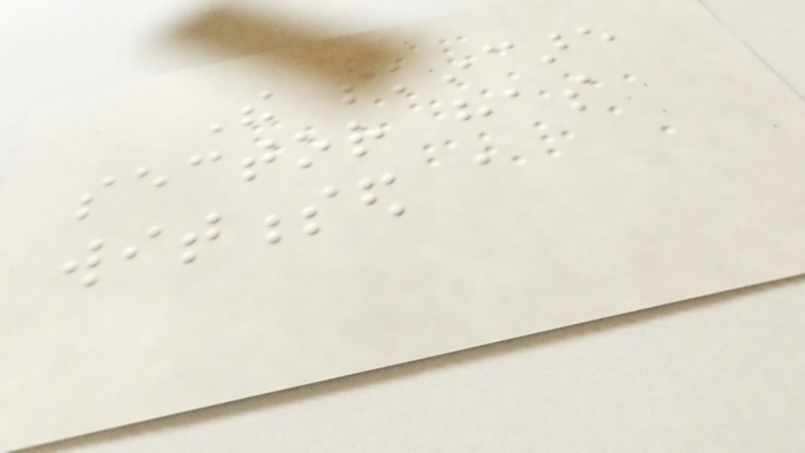The skincare
sector has
witnessed a
